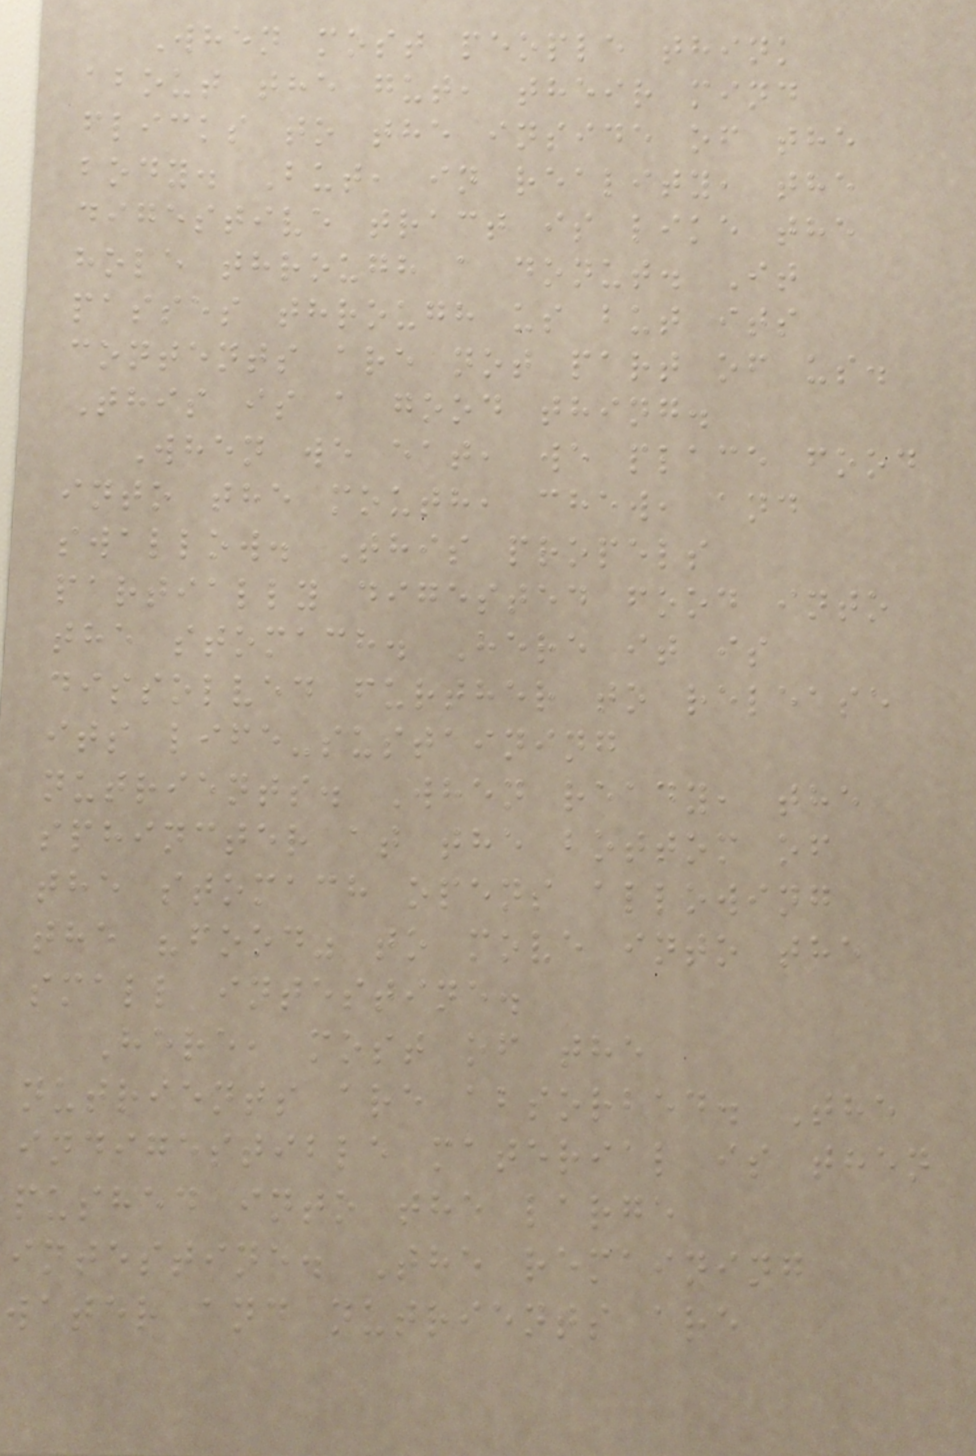When most people think
about the gut, their mind
flicks to the inside of the
body. But, in reality, the
digestive tract is like the
hole through a donut. It
passes through us but its
contents are not part of us.
This is a good thing.
When we eat, we place food
into the mouth, chew, and
swallow. This propels
partially digested food into
the stomach. Here it is
dissolved further to release
its life-sustaining
nutrients. When ready, the
sphincter at the bottom of
the stomach opens allowing
the "food" to move into the
small intestine.
Here, most of the
nutrients are absorbed. The
indigestible material is then
pushed into the large
intestine. The remaining
water and nutrients are
